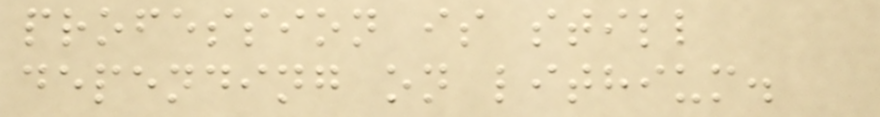profession is still
depending on lithium.
